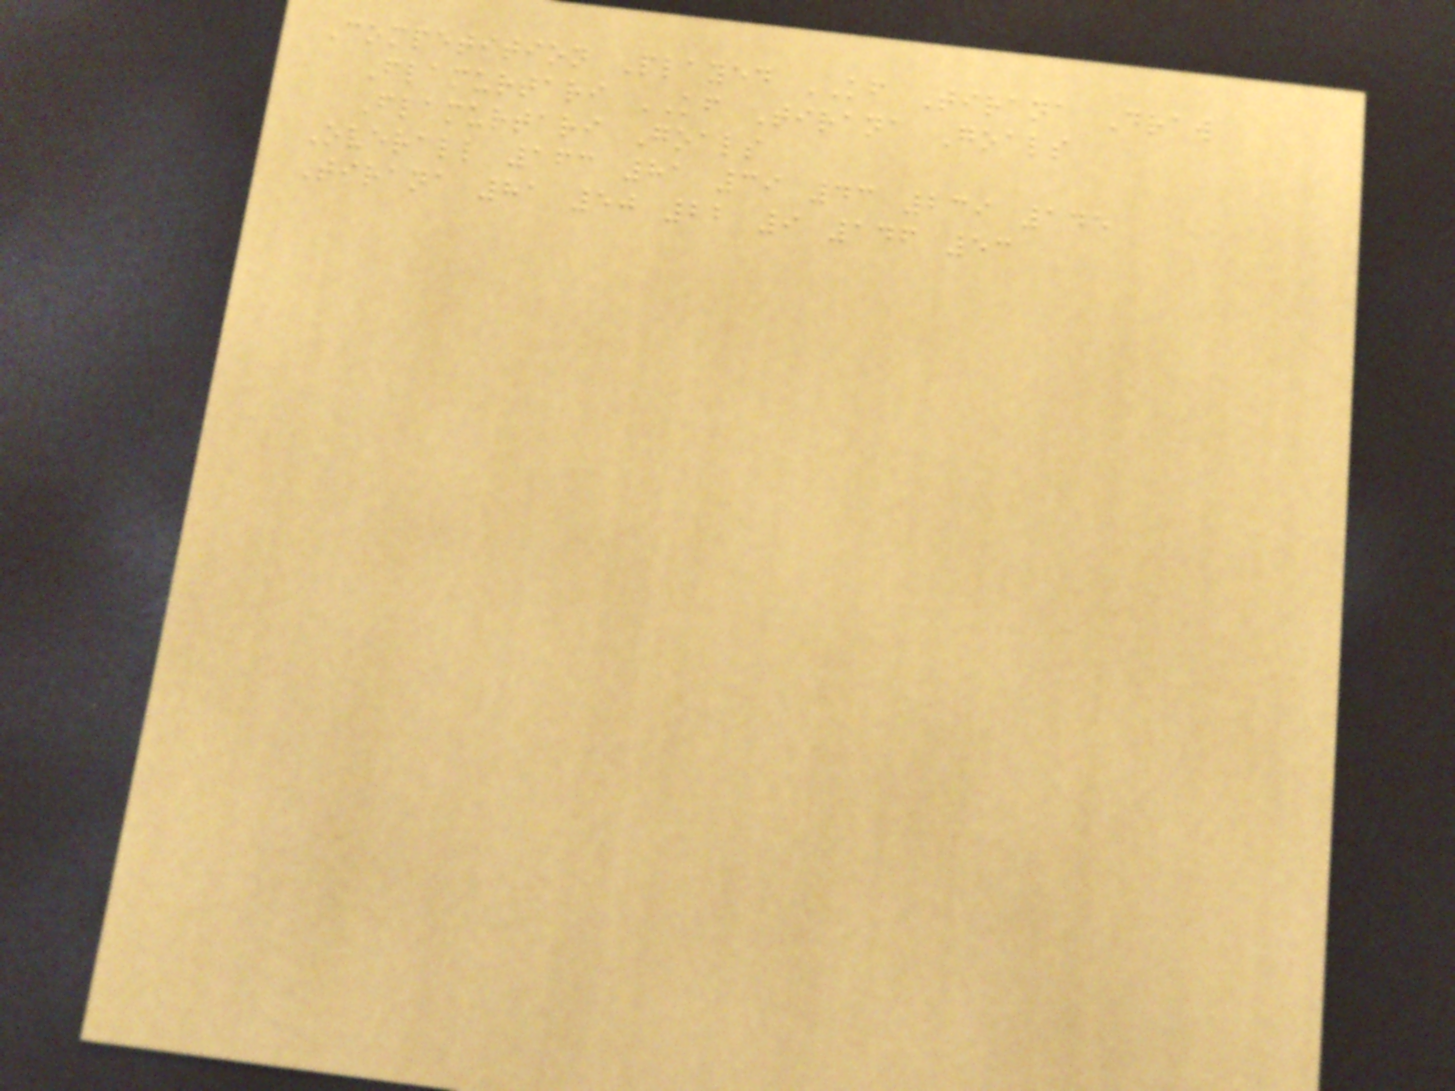Competition Played KF Tirana Draw
Flamurtari KF Tirana Goals
Flamurtari Goals
Overall 163 81 39 43 239 145
Tirana 81 50 22 9 146 53
